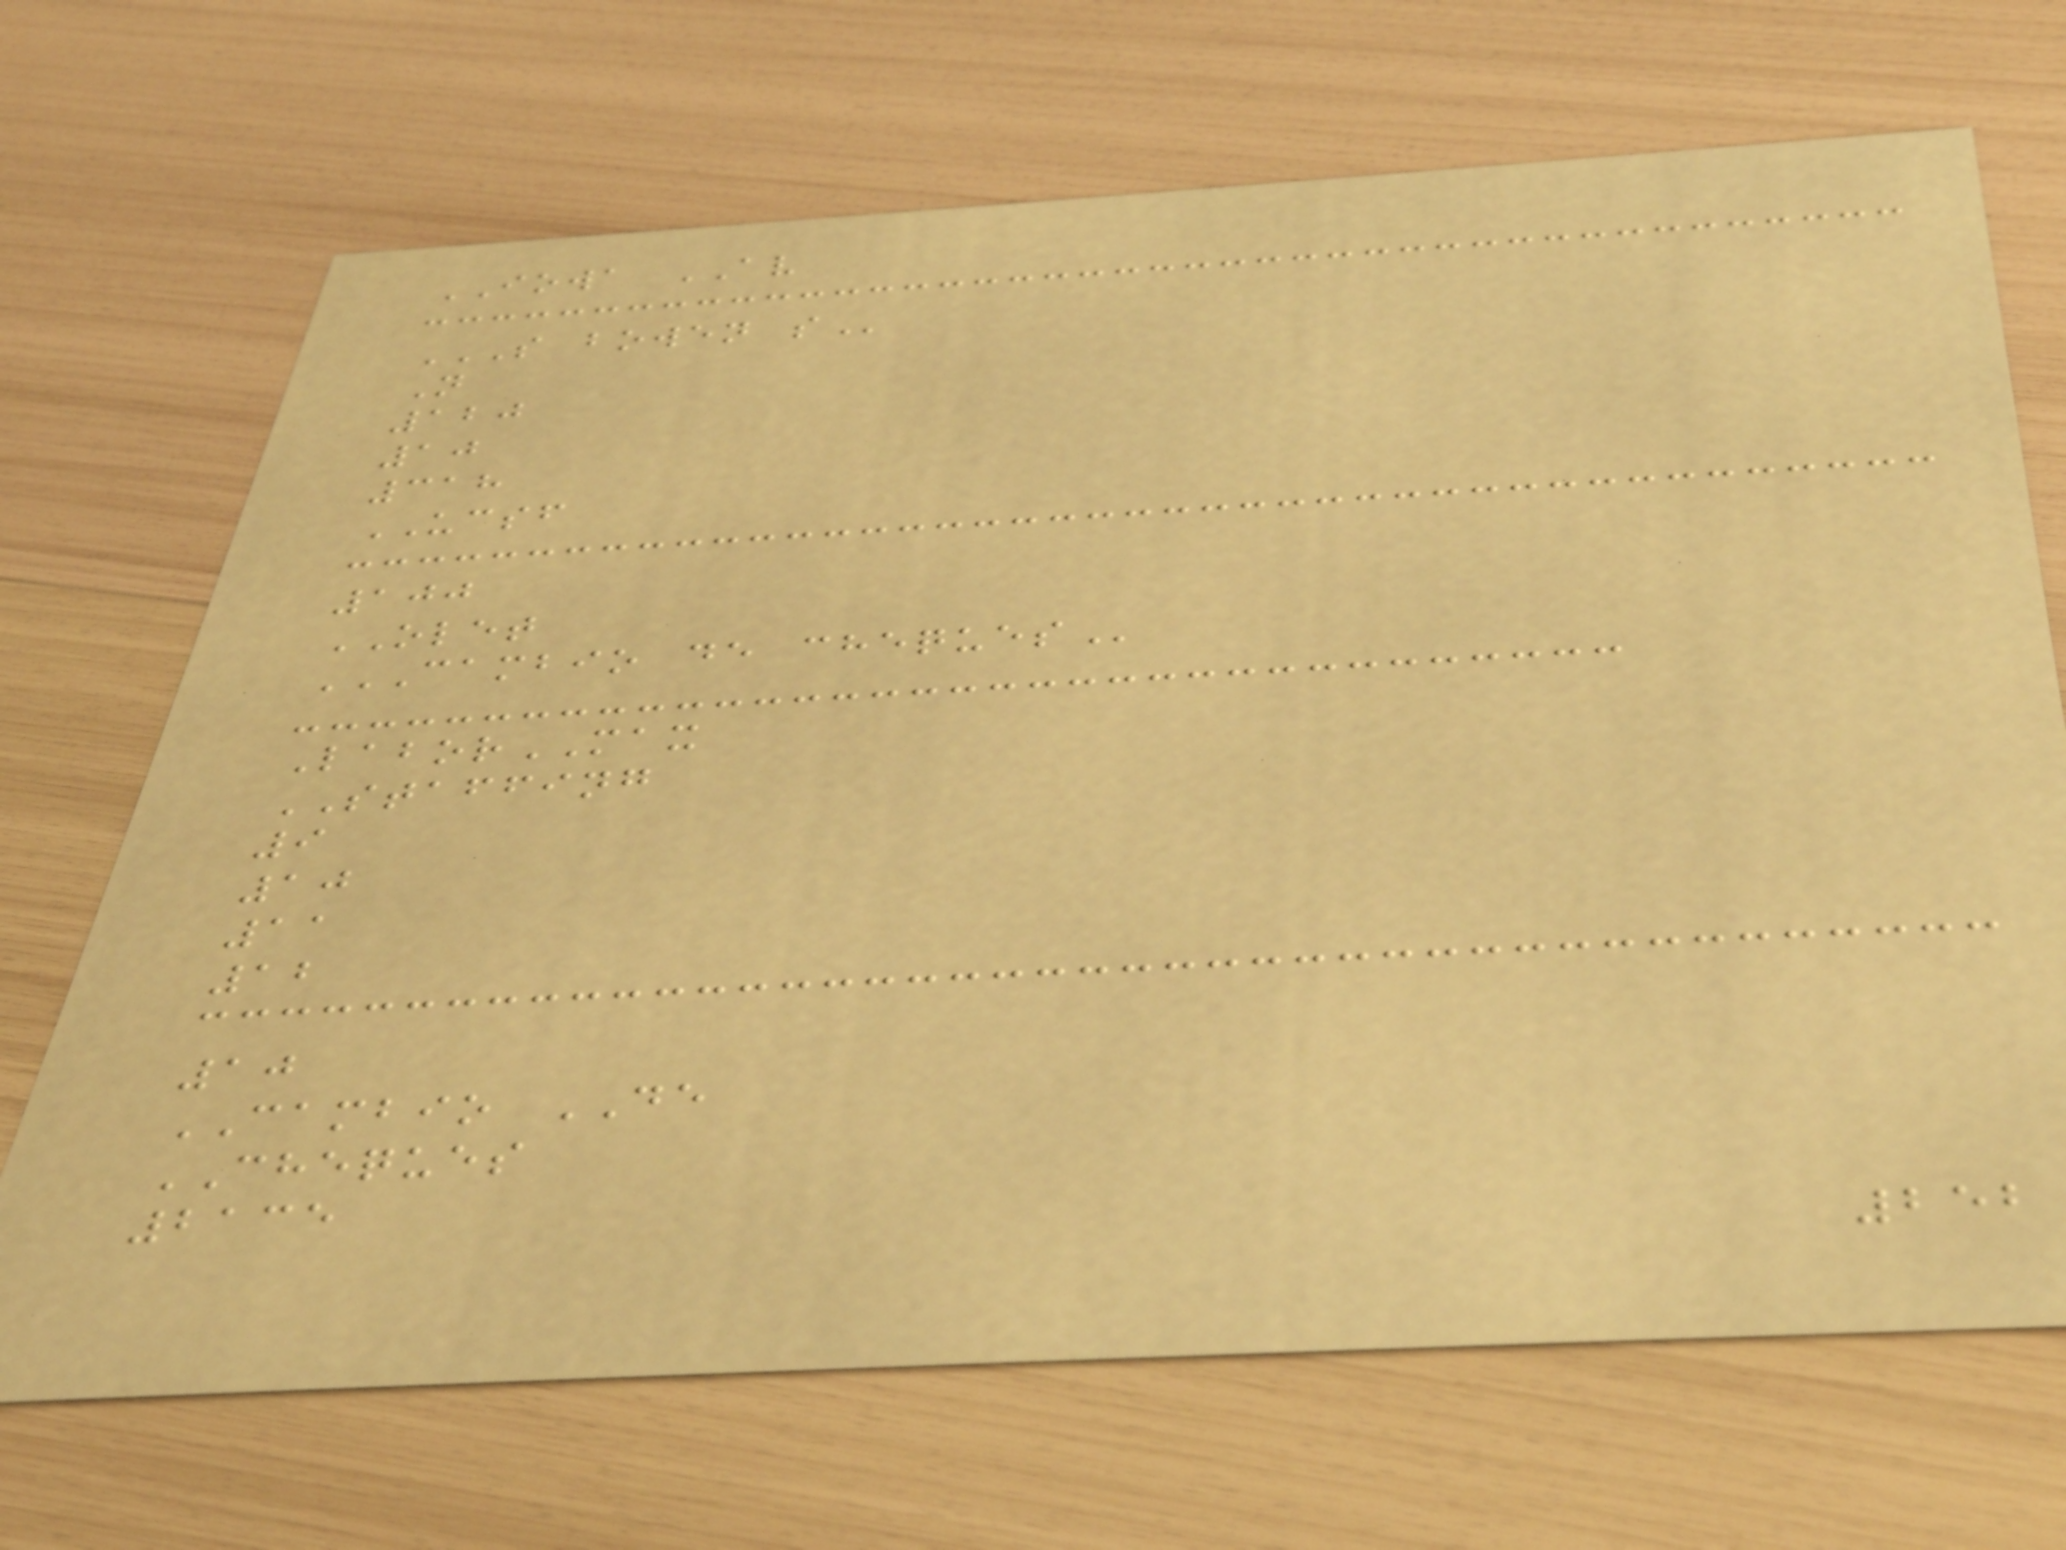IOWA AV
S BOWEN S
N
120
10
318
UCSF
100
OLET
CAMBIO DE CHEQUES
LaborMAX
STAFFING
9
10
11
12
10
CAMBIO DE
CHEQUES
2135
252
